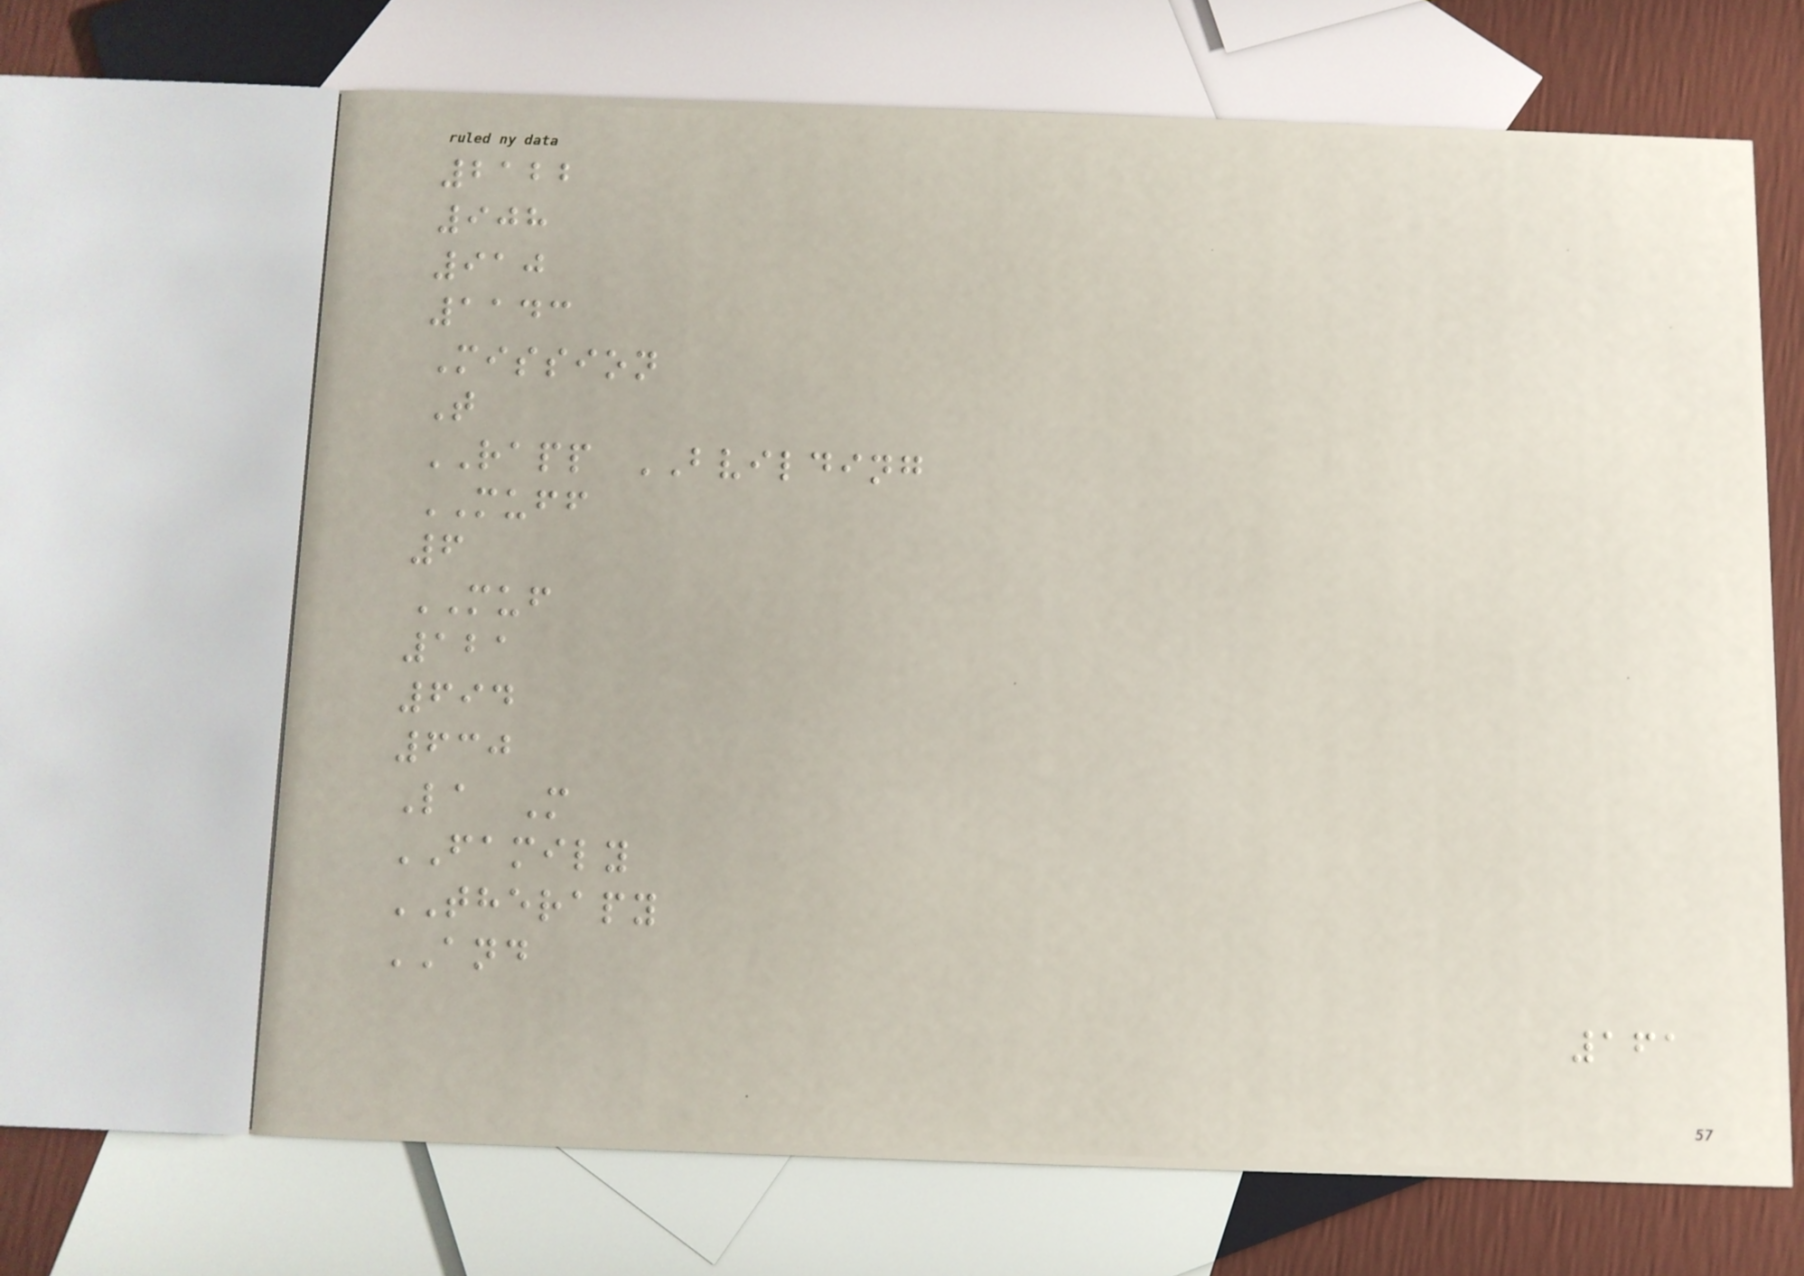2122
908
910
1143
Mission
T
RAPP BVILDING
MUFF
6
MUF
121
694
630
La M
FAMILY
THERAPY
AND
161
